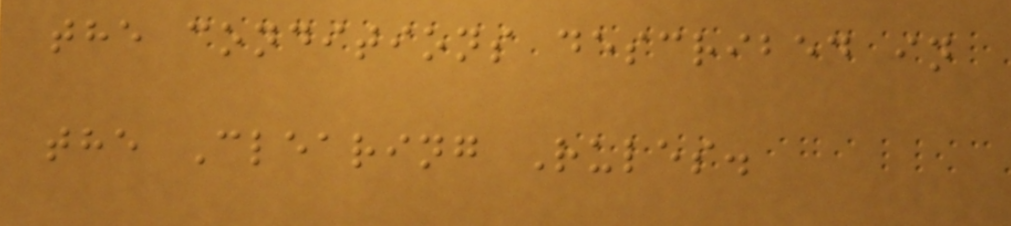the conditions described in
the Clearing Rules.
